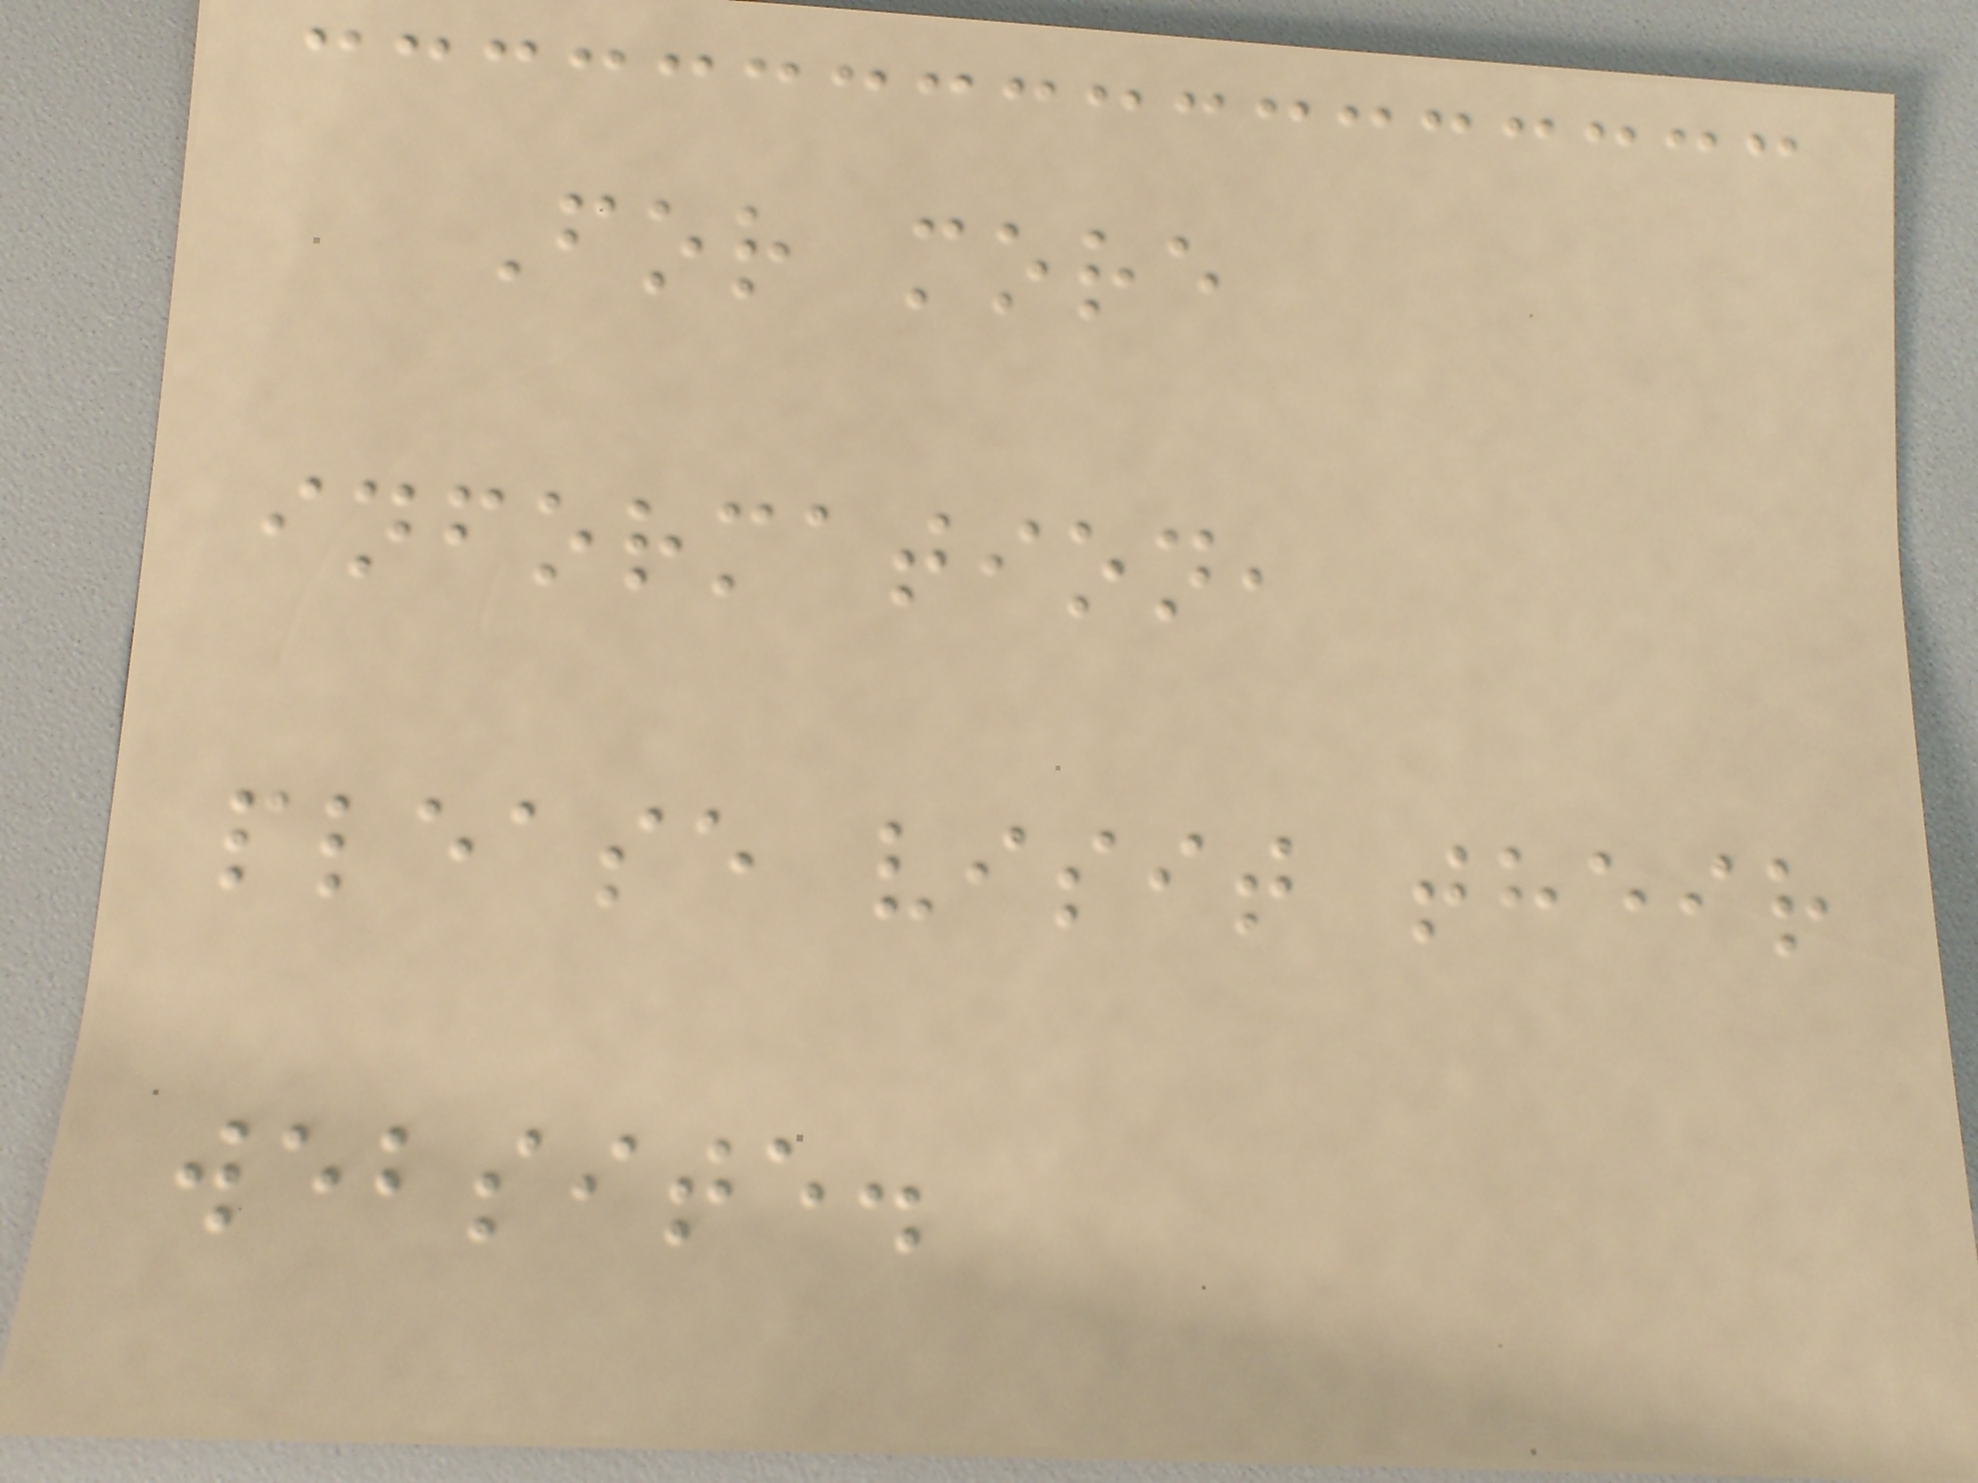For more
information,
please visit their
website.
